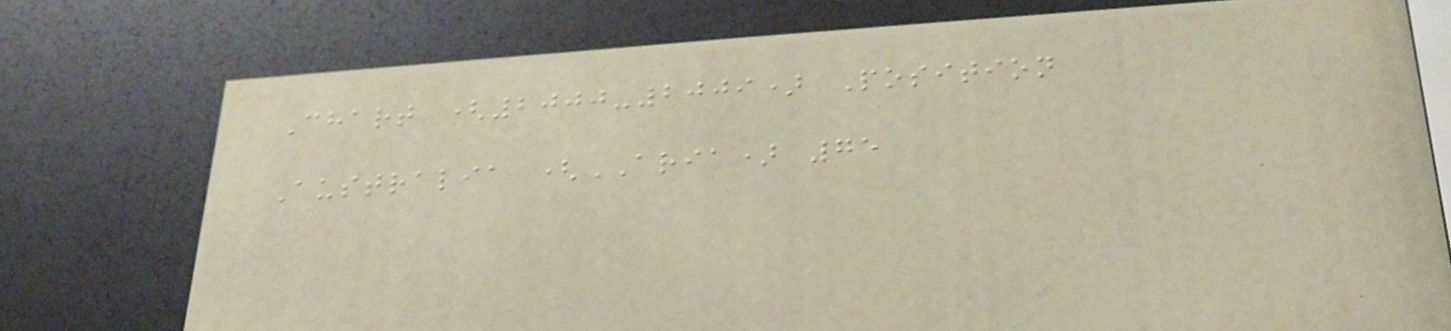Chart (2000-2009) Position
Australia (ARIA) 75
